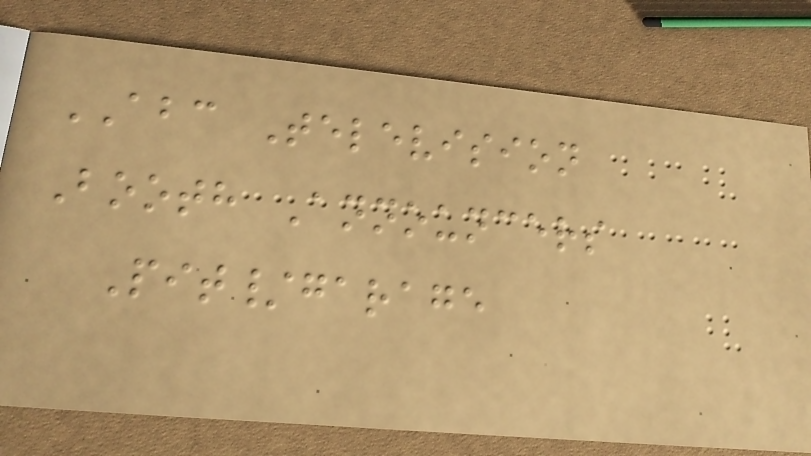ABC Television
Booth Announcers
Pit/garage
